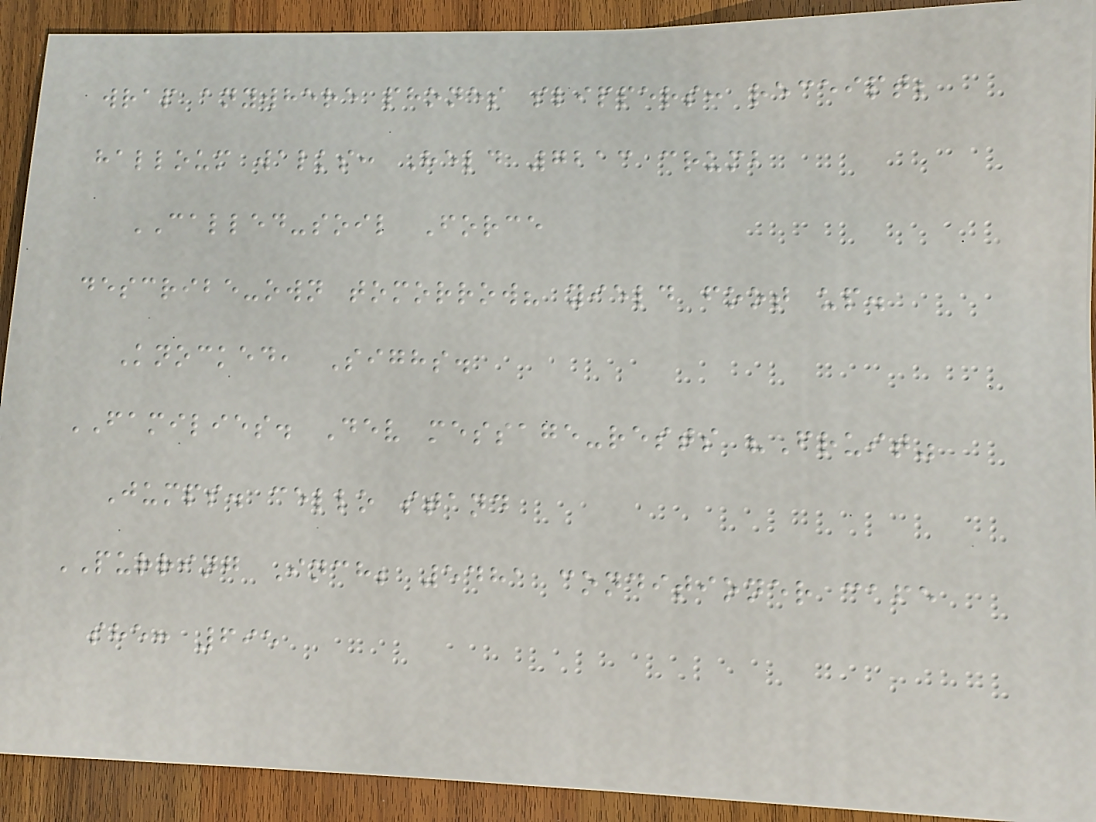wrap anywhere phones slippers: receipt;
halloum walks: Held 7213 crumb
CALLED-soil Force
describe-own tomorrow? yield foot up.
Knocked, Sighs.
FAMILIES. Dev message-rests "Fruit"
Jumps. cello stand
PURRING Inch; 5481 conditioner cafe
she: 695
